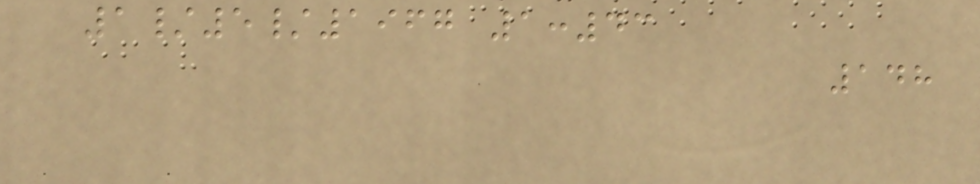1/5/1967 1:43
148
